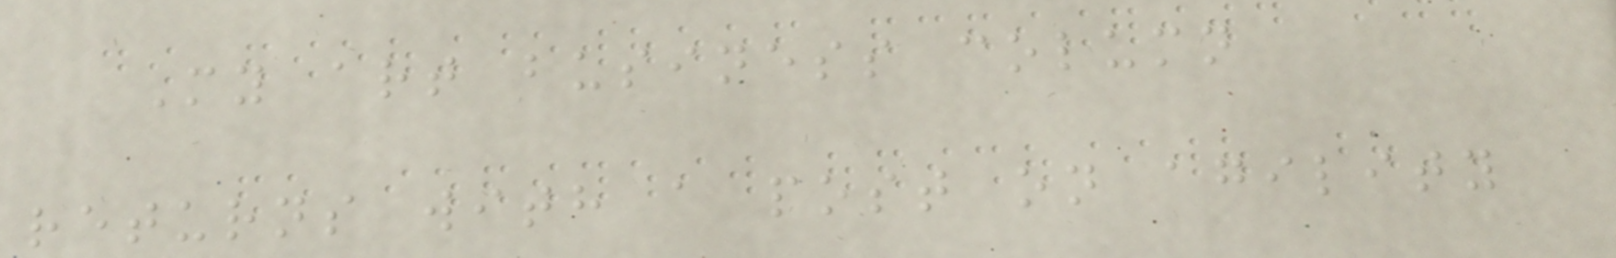My art business column
returns with a post on agility
